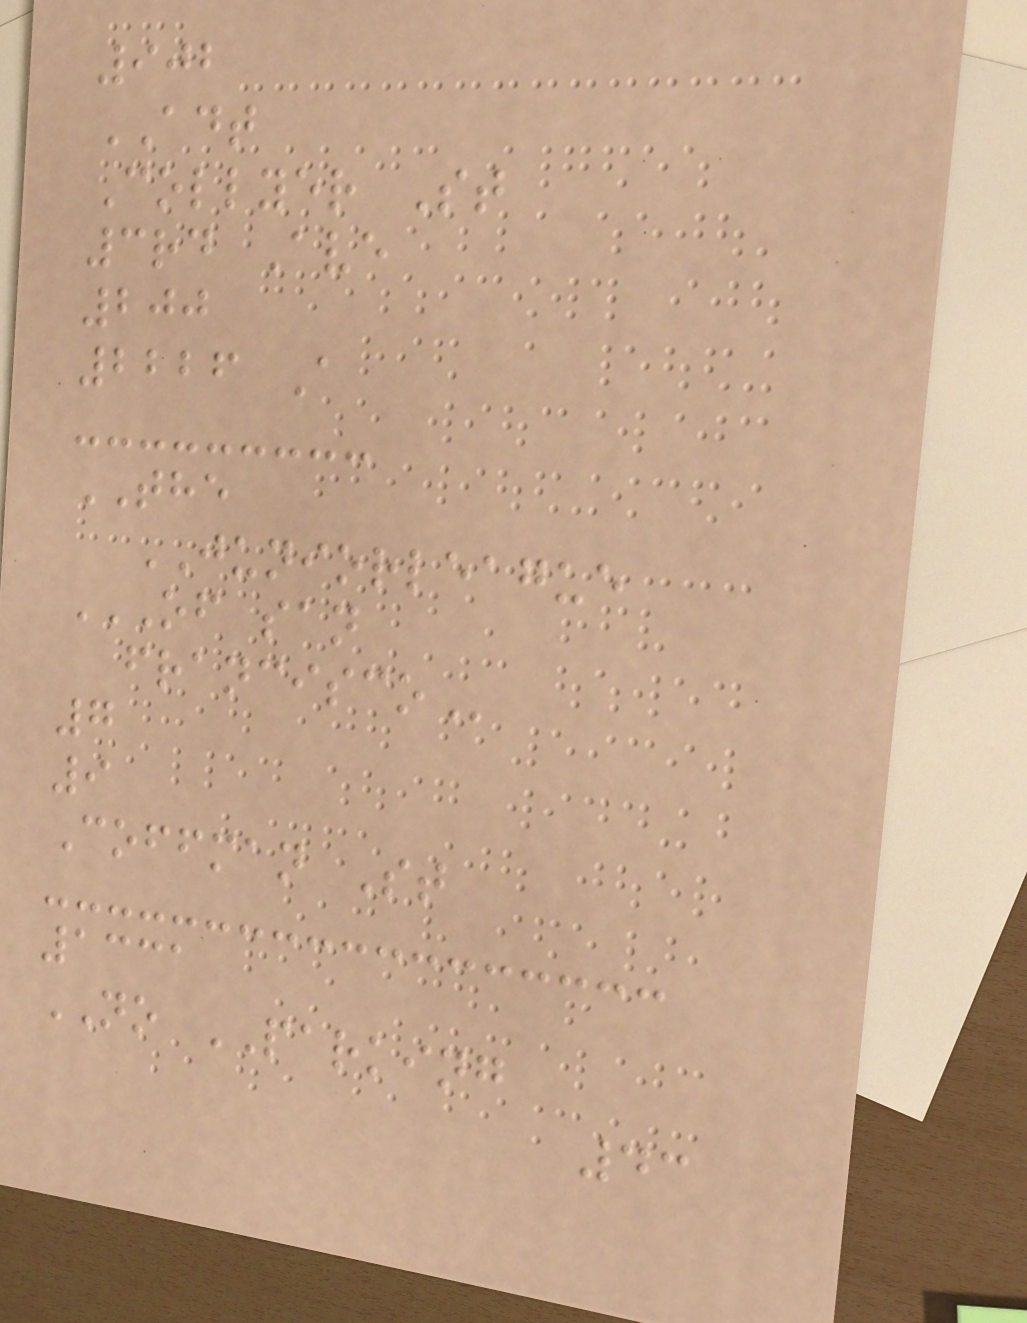902
ADT
Collyer St
3rd Ave
200
2226 A
THE
JUNIORLEAGUE
OF SAN
FRANCISCO
7
9
Coffman St
1331
NO PARKING
43
